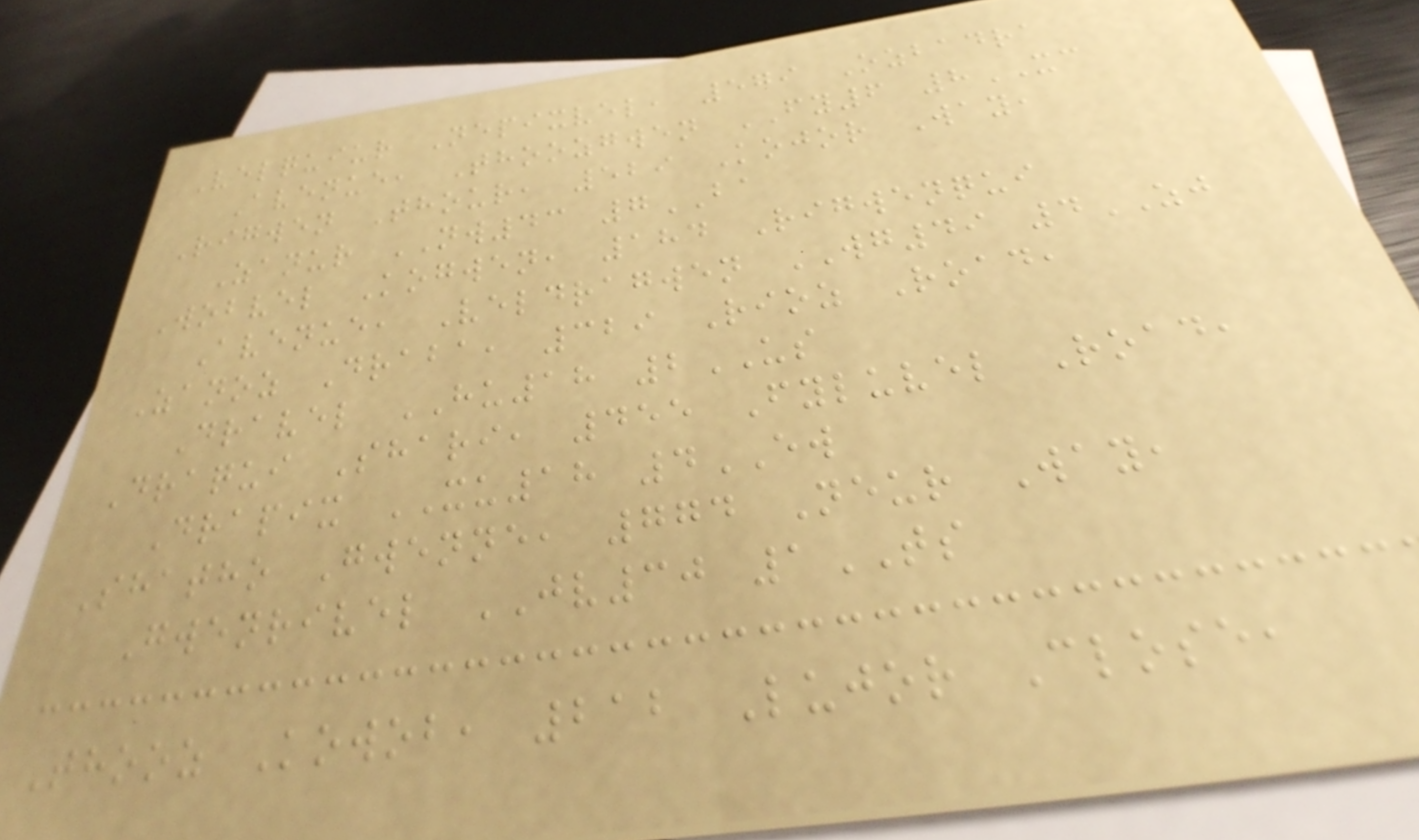Velquiur Nepixvel, 579 Ozbadra
Avenue, Thoozgwen FY6 8XC
Rigwen Thour, 529 Kojor Way,
Zanur NW43 7BA
Wobvel Kogwen, 184 Rigwenqui
Avenue, Veldragwen WG49 4ZJ
Zanoz Draba, 329 Rioz Road,
Dravel HU18 2US
Draqui Shari, 455 Fyluvel Road,
Drapix XU18 4EW
Shatho Gwenne, 774 Neur Way,
Gwenrivel JV30 1TS
Thooz Kowob, 212 Lujor Close,
